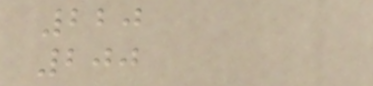220
200
